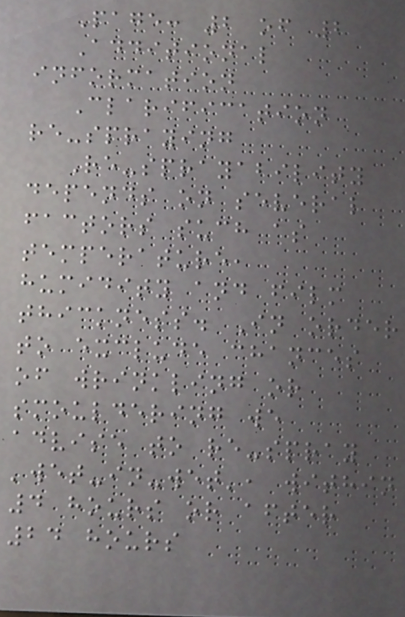Page: 2 of 2
Additional
information
Clarification
re-spraying
Re-sprayability
depends on several
factors such as
temperature,
humidity and film
thickness. In order
to exclude chances
of wrinkling or
smouldering we
advise to re-spray
'wet-in-wet', within
4 hours or after
24 hours
